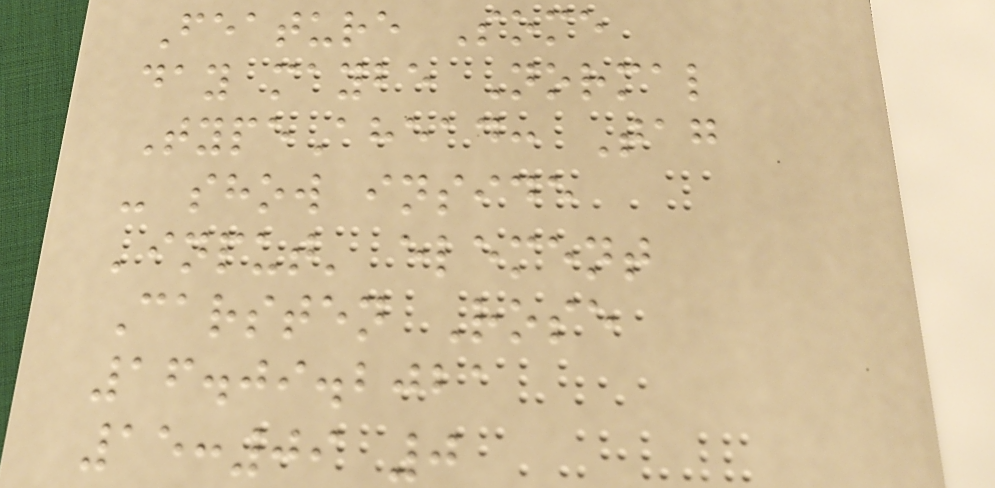Feature Some
day maybe Normal
TypeAhead: Tag
- show inside
'input' element
Carsten Rose
16.09.2021
15:09 0
